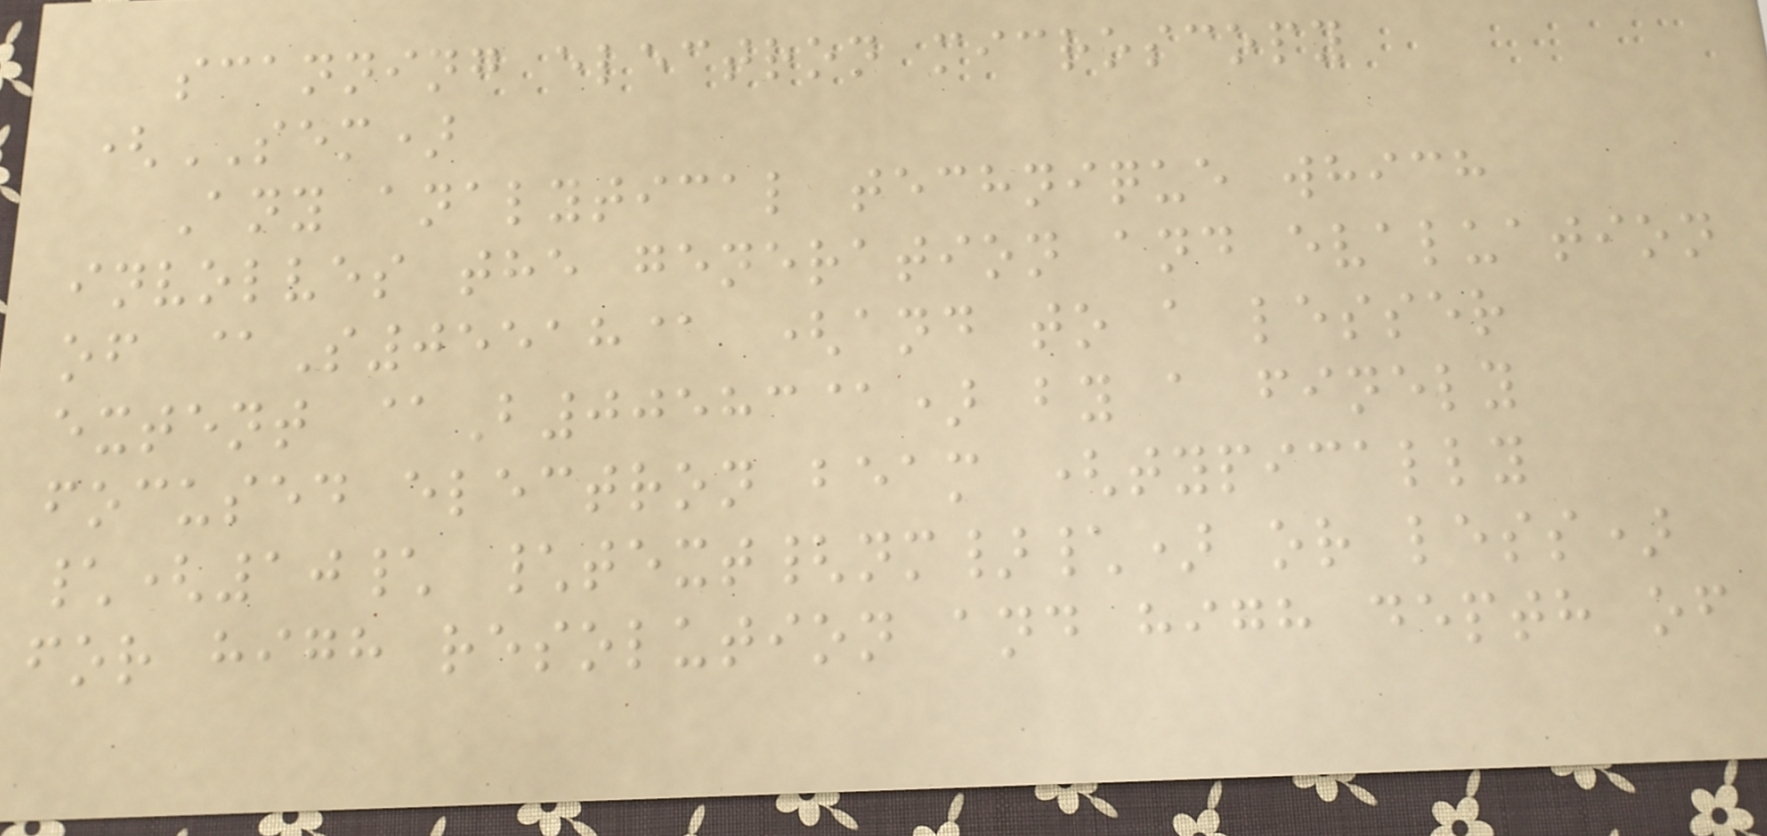scanning electron microscopy
(SEM)
Any analytical technique which
involves the generation and evaluation
of @S05518@ (and to a lesser
extent @B00583@) by a finely
focused electron beam (typically
\(10\ \text{nm}\) or less)
for high resolution and high depth of
